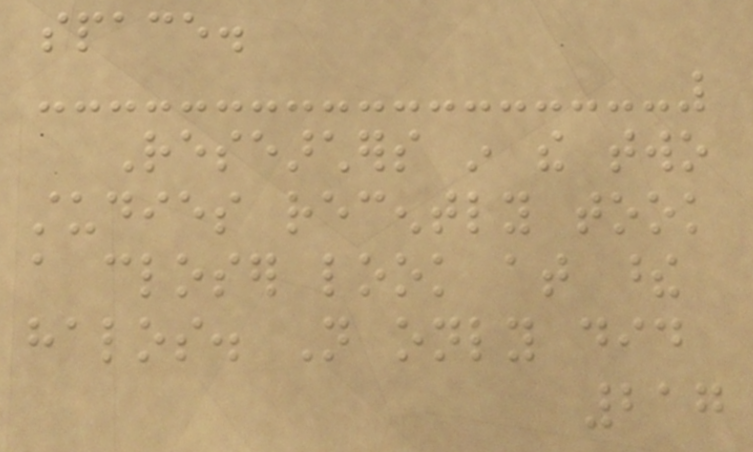space.
Researchers in the two
studies recently took
a closer look at these
halos. Not only did
217
